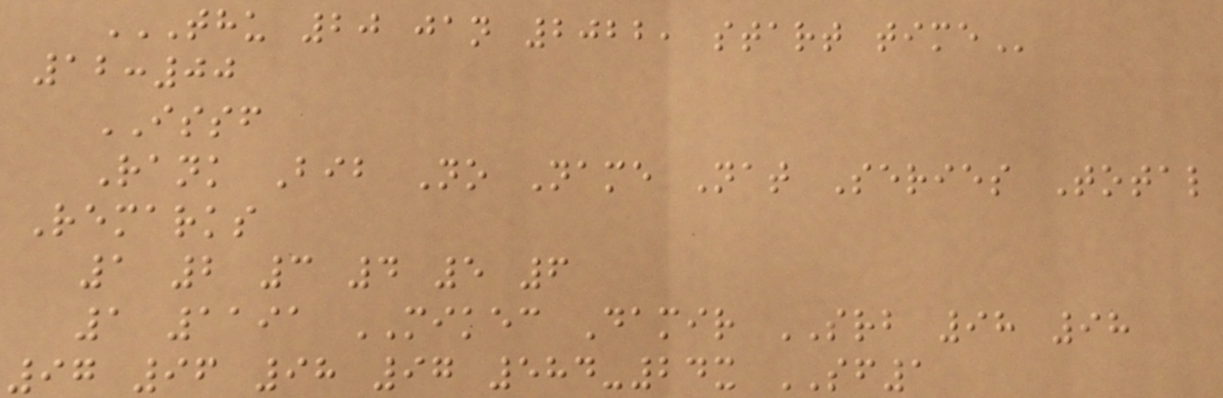THU 20 JAN 2022, START TIME
12:00
ISSF
Rank Bib No Name Nat Series Total
Remarks
1 2 3 4 5 6
1 1191 MIKEC Damir SRB 98 98
97 96 98 97 584-24x SF1
